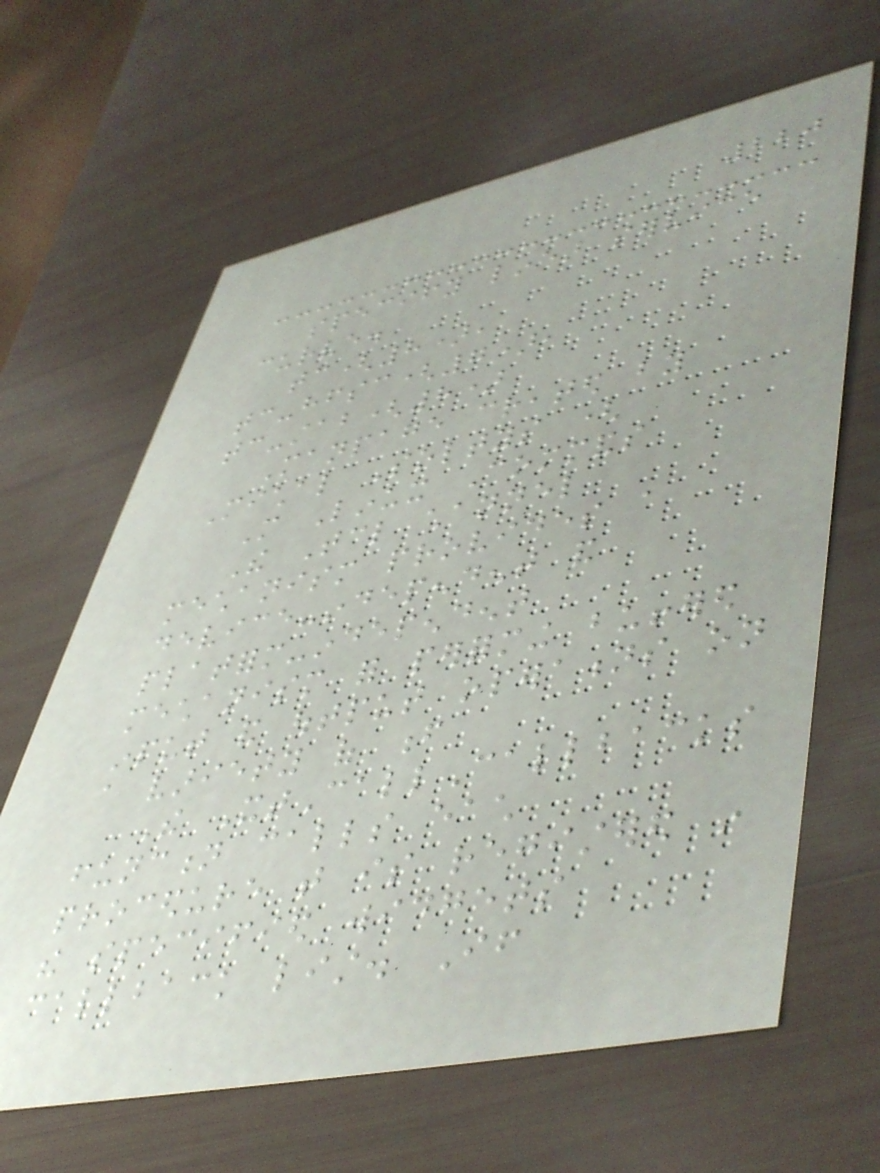220
specify linear service
curve.
tc(8),
tc-hfsc(7),
tc-stab(8)
Manpage created by
Michal Soltys (
More Linux Commands
The Tcl channel
mechanism provides a
device-independent and
platform-independent
mechanism for performing buffered
input and output operations on
a variety of f
The XtCallCallbacks
function calls each
procedure that is registered in
the specified widgets
callback list. If
